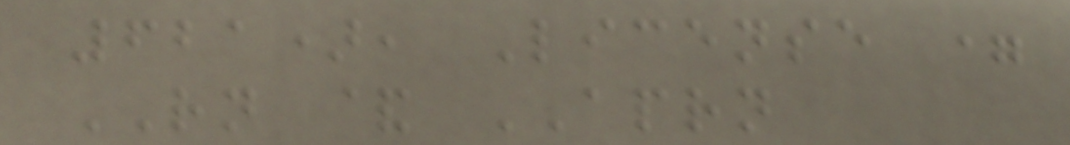621), License =
RN & APRN
